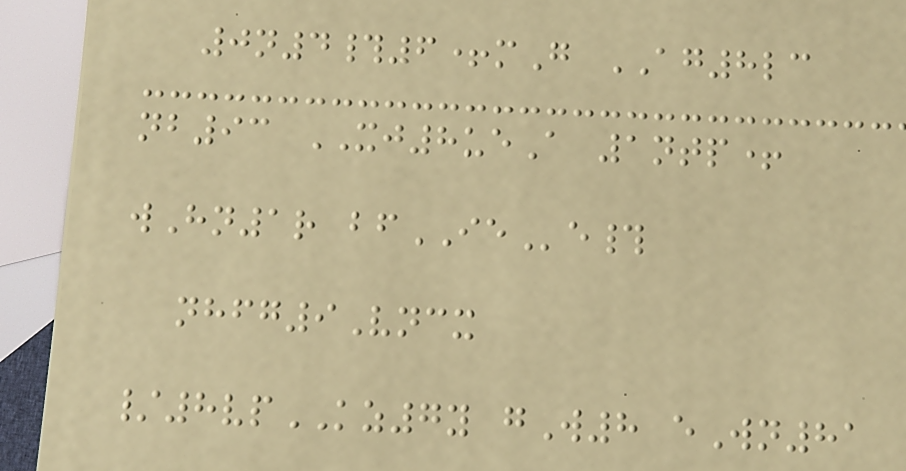0n4#6+mG AG8lc
nb93 XJ8ueA 1ntp+
wHn1r bfIEe#
nhfg9Vncx
/8vpKZ7y gW8 eWn81
